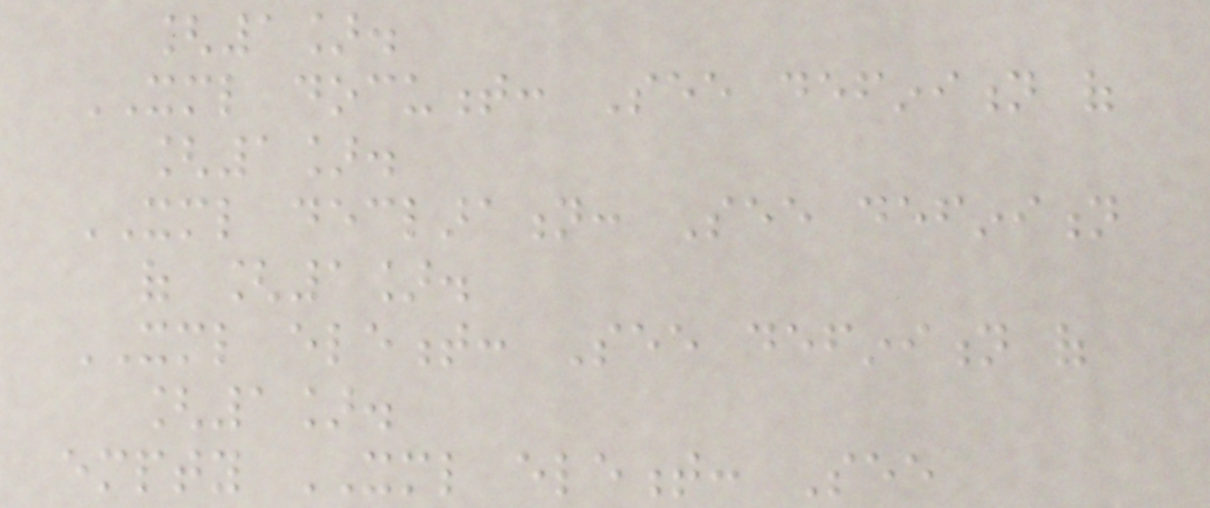[1].
XML document: See definition of
[1].
XML declaration: See definition
of [1].
XML element: See definition of
[1].
empty XML element: See
